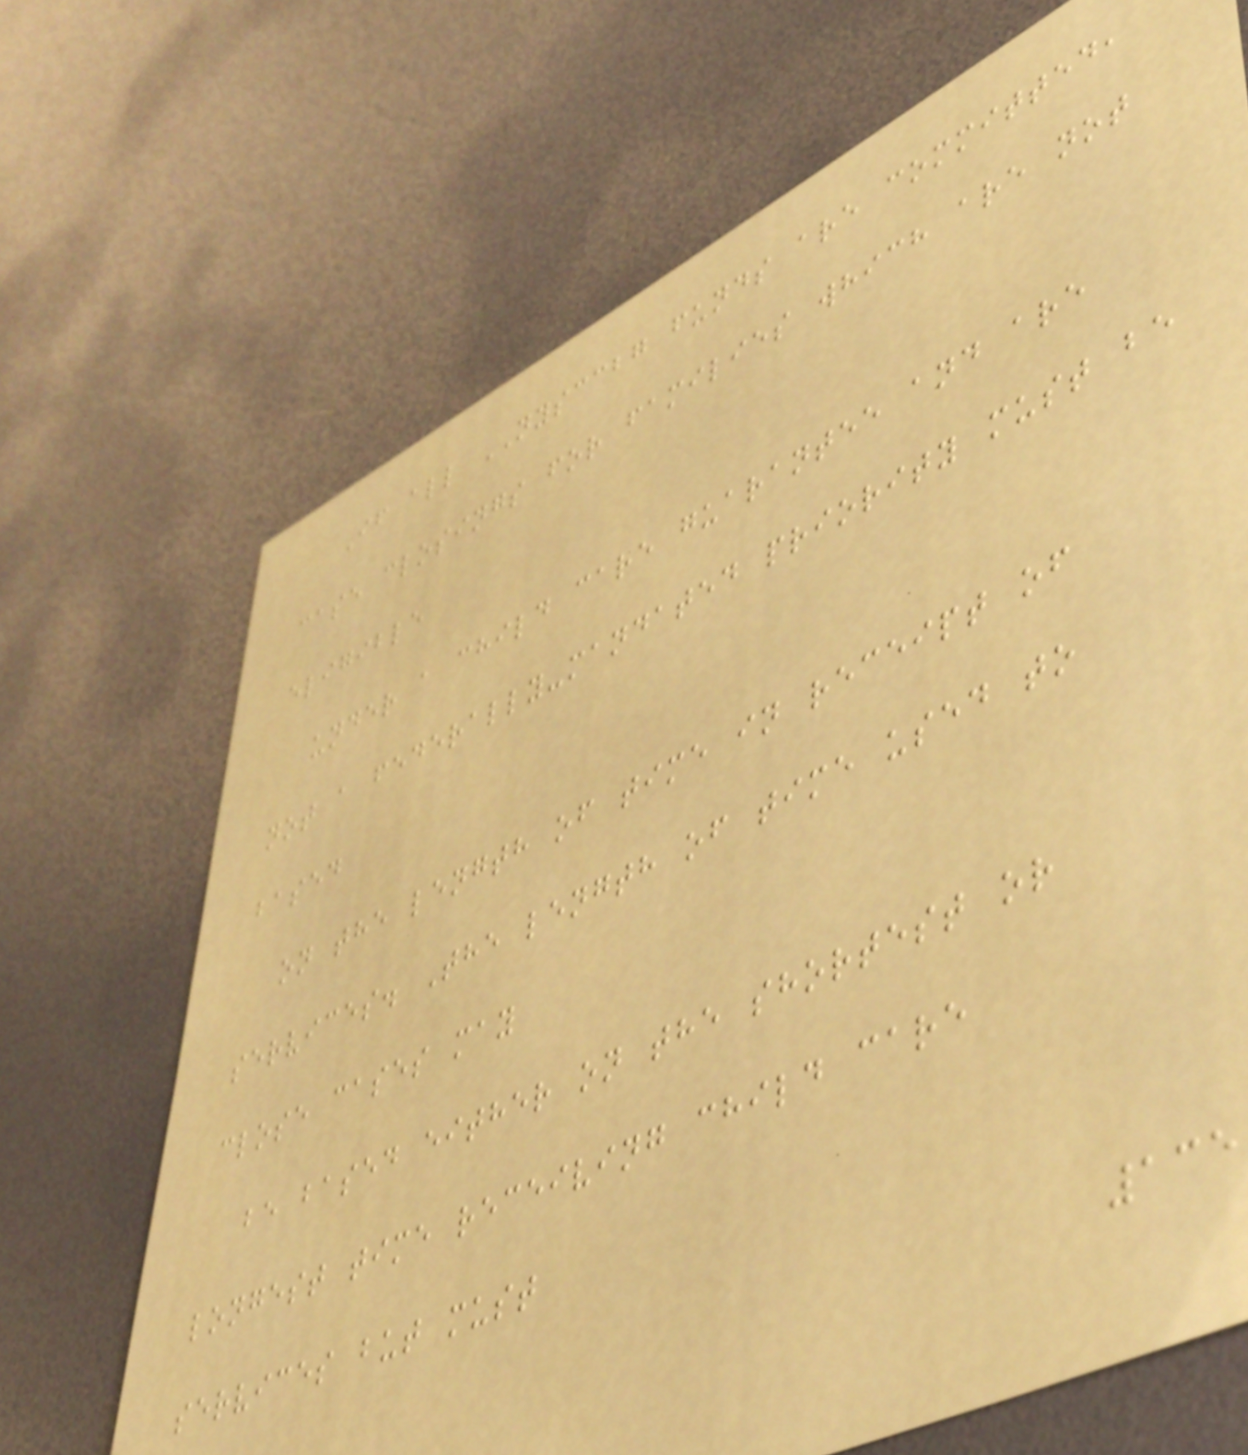If all NYSCCBG funds are committed,
case closings for families which are not
eligible
under a child care guarantee and are
not a federally-mandated priority must be
based
on the length of time in receipt of
services. The length of time used to
close cases may
be based either on the shortest or
longest time receiving child care
services but must
135
